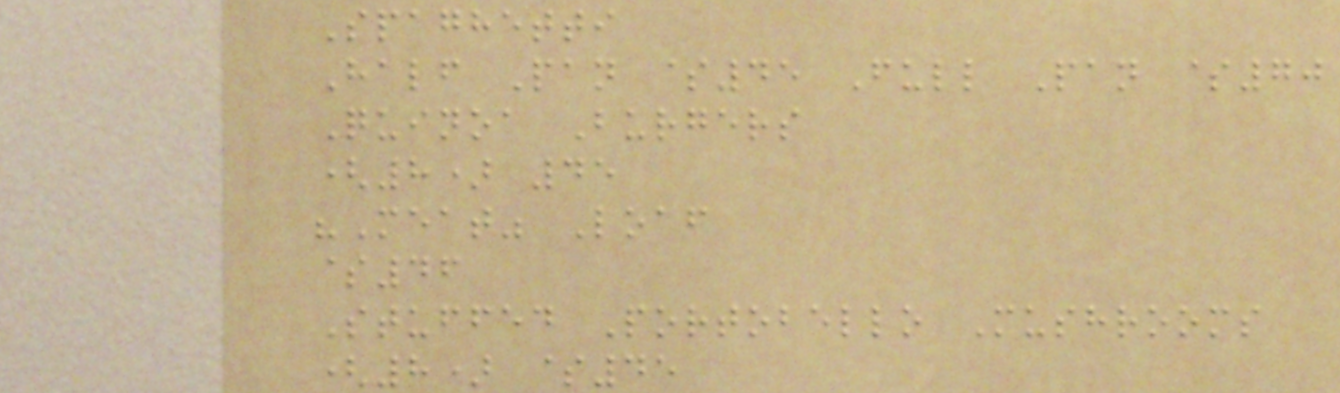Spaghetti
Half Pan $45 Full Pan $70
Quinoa Burgers
(8) 45
"Meat" Loaf
$46
Stuffed Portobello Mushrooms
(8) $45
